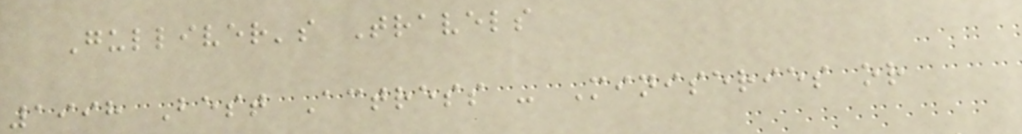Gulliver's Travels
1998 Best Actress - Miniseries or
